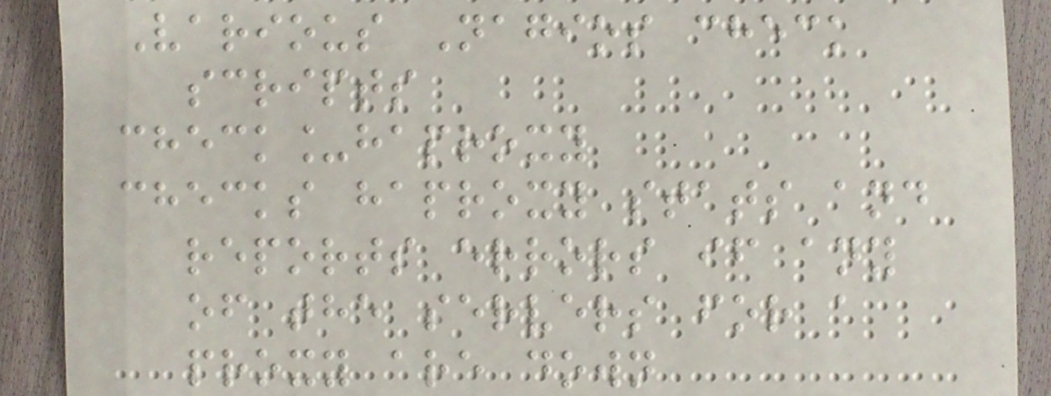Various Nagios check
scripts
check_haproxy
checks haproxy stats and
reports errors if any
of the servers for a
proxy are down
